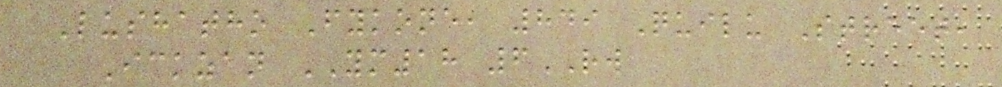Lushatho Fykone, 849 Quilu Street,
Ickzan YM18 6RW
